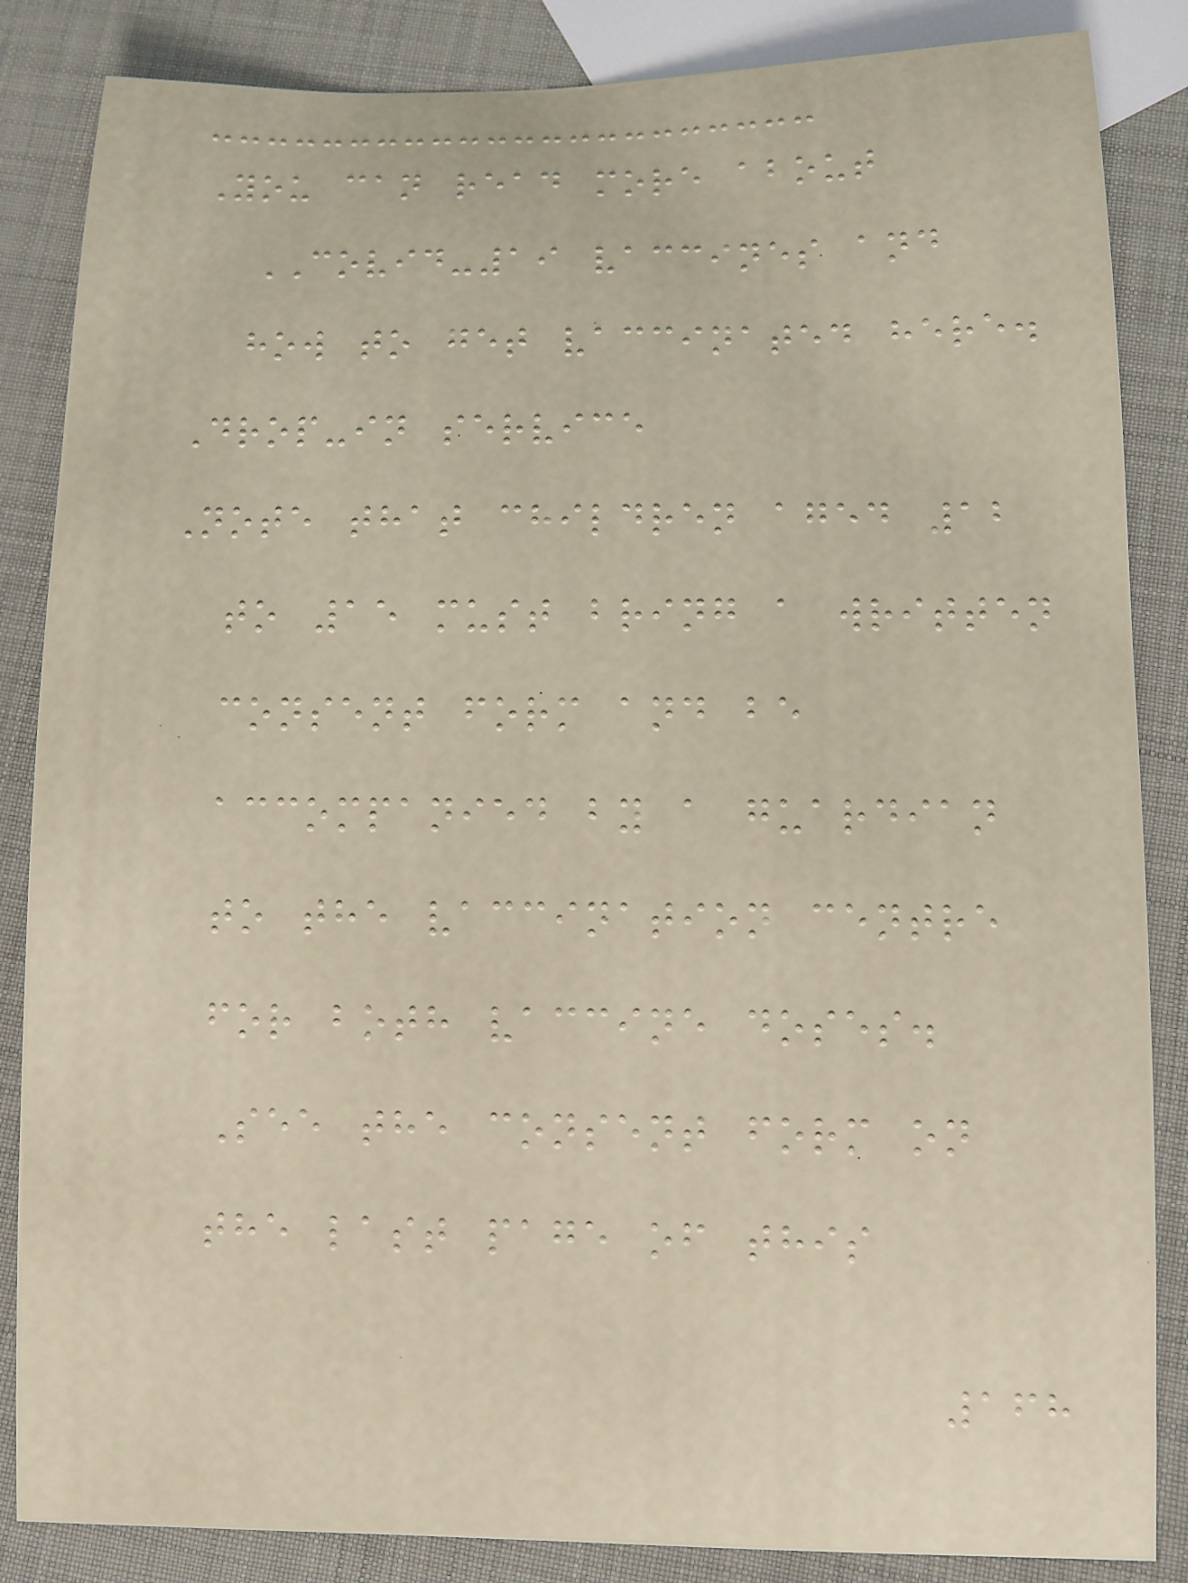You can read more about
COVID-19 vaccines and
how to get vaccinated here.
Drop-in service
Note that children aged 12
to 15 must bring a written
consent form and be
accompanied by a guardian
to the vaccination centre
for both vaccine doses.
See the consent form on
the last page of this
168
